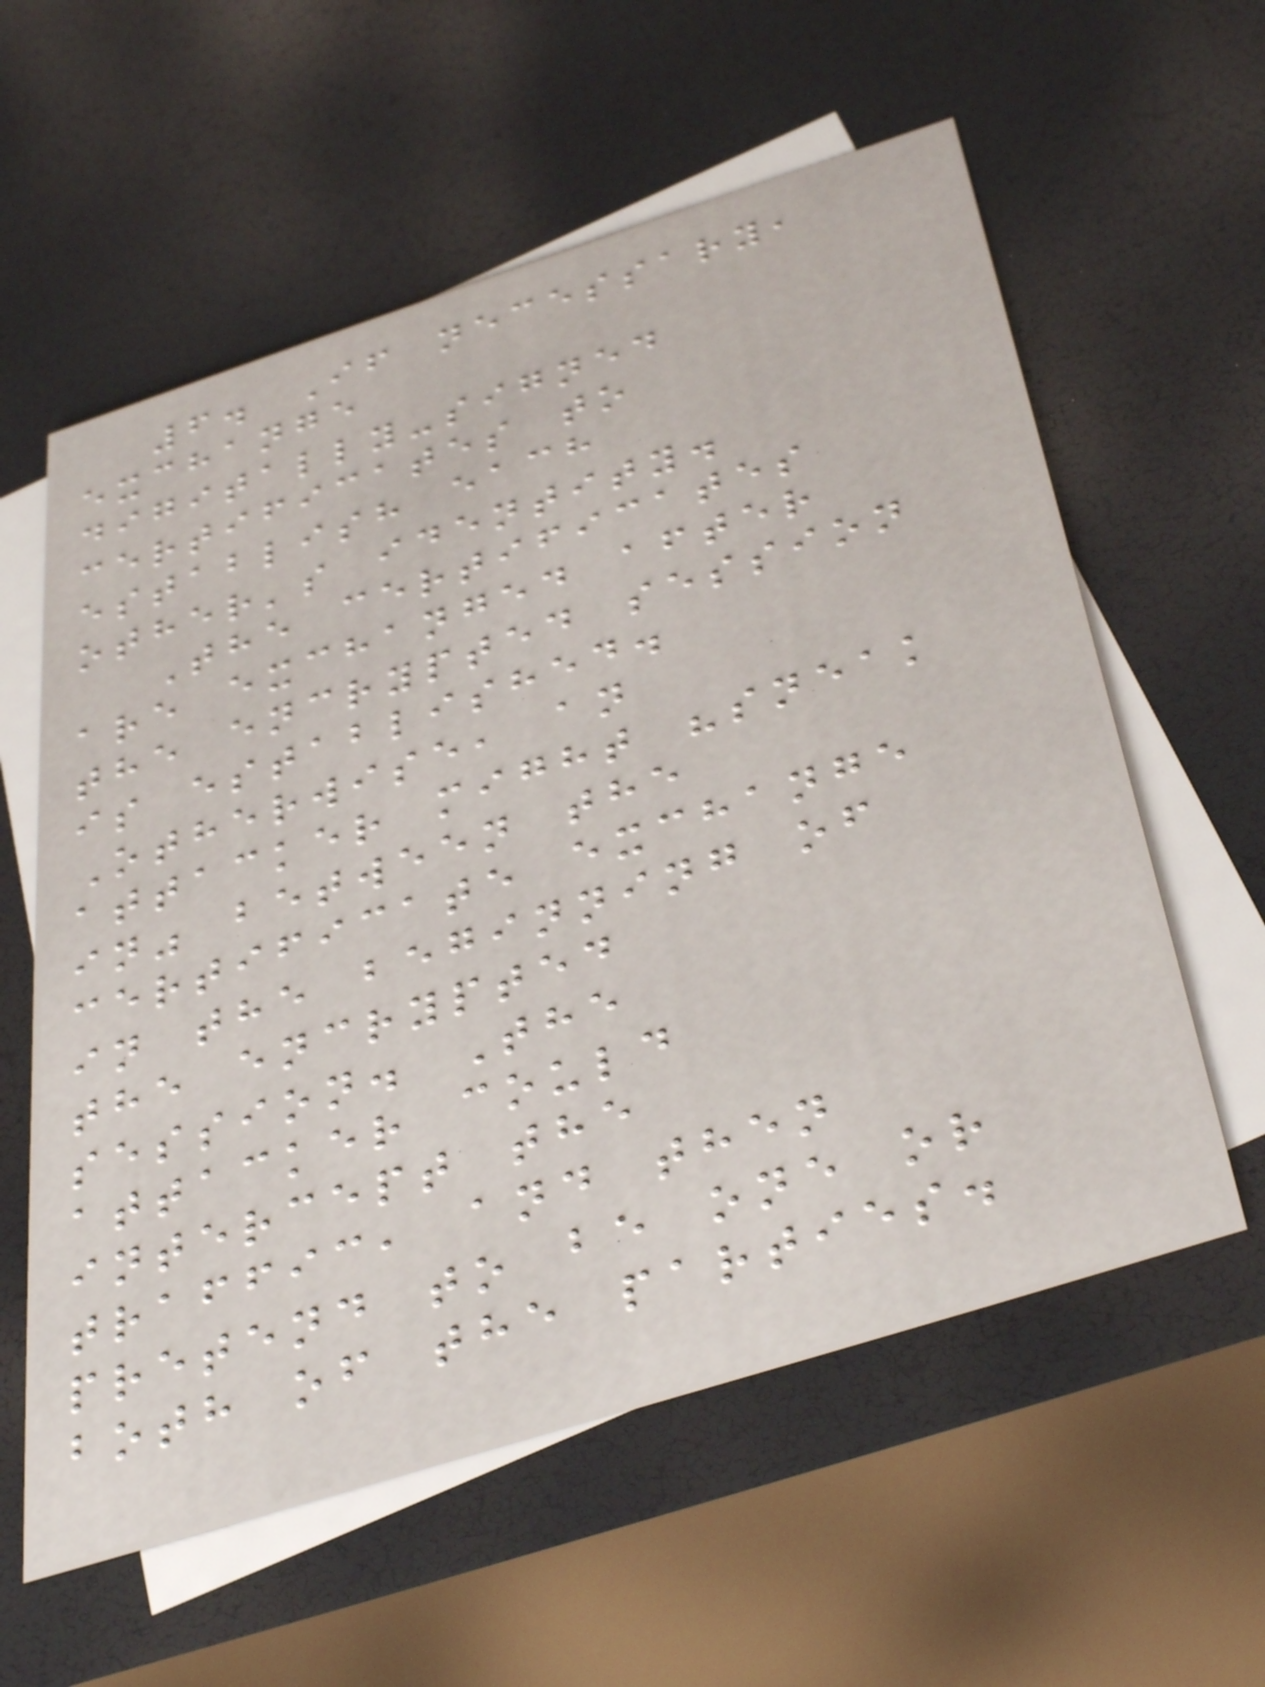6. If necessary,
exchange
digitally-signed
certificates to
establish each
other's identity.
The certificates
are exchanged after
the encrypted session
is established.
Otherwise, an
attacker might "sneak
in" between the
certificate exchange
in the beginning of
the encrypted
session. The
attacker could
intercept the
traffic, and then
pretend to be one or
both of the parties.
